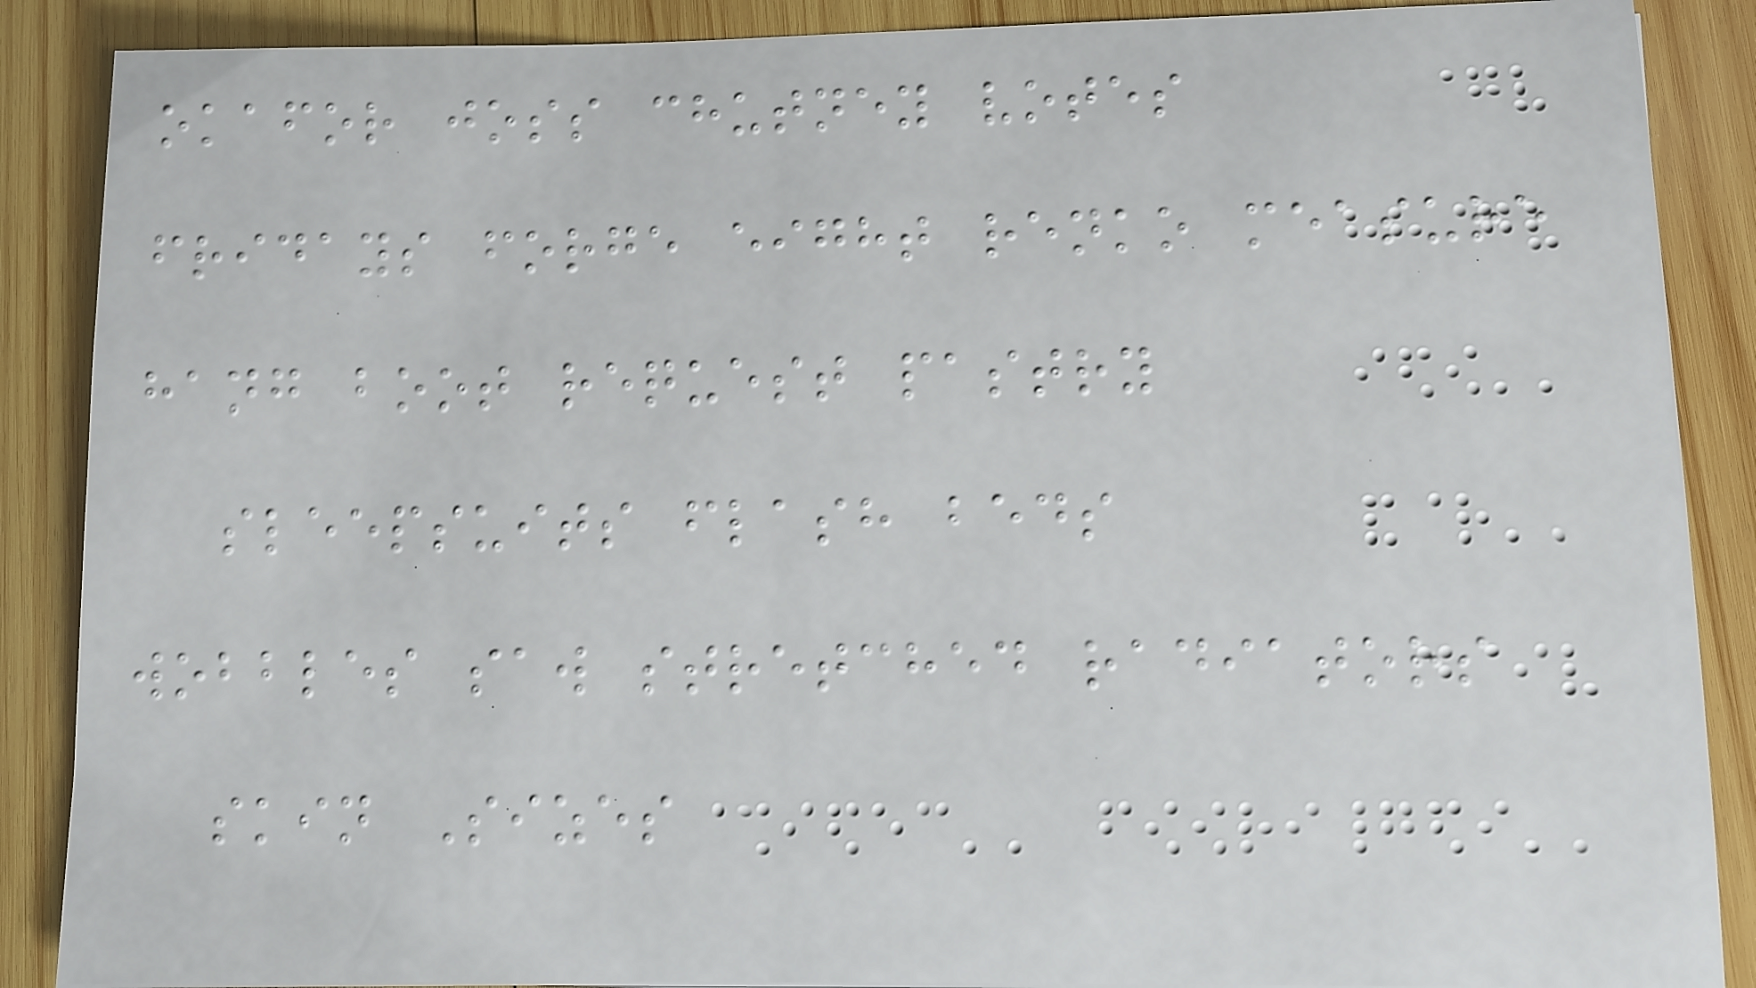okafor joss chutney votes
fridays forge eight renko measure
hang boot request pastry
sleepsuits flash beds
wobbles saw stretched radiators
skin Sizes
